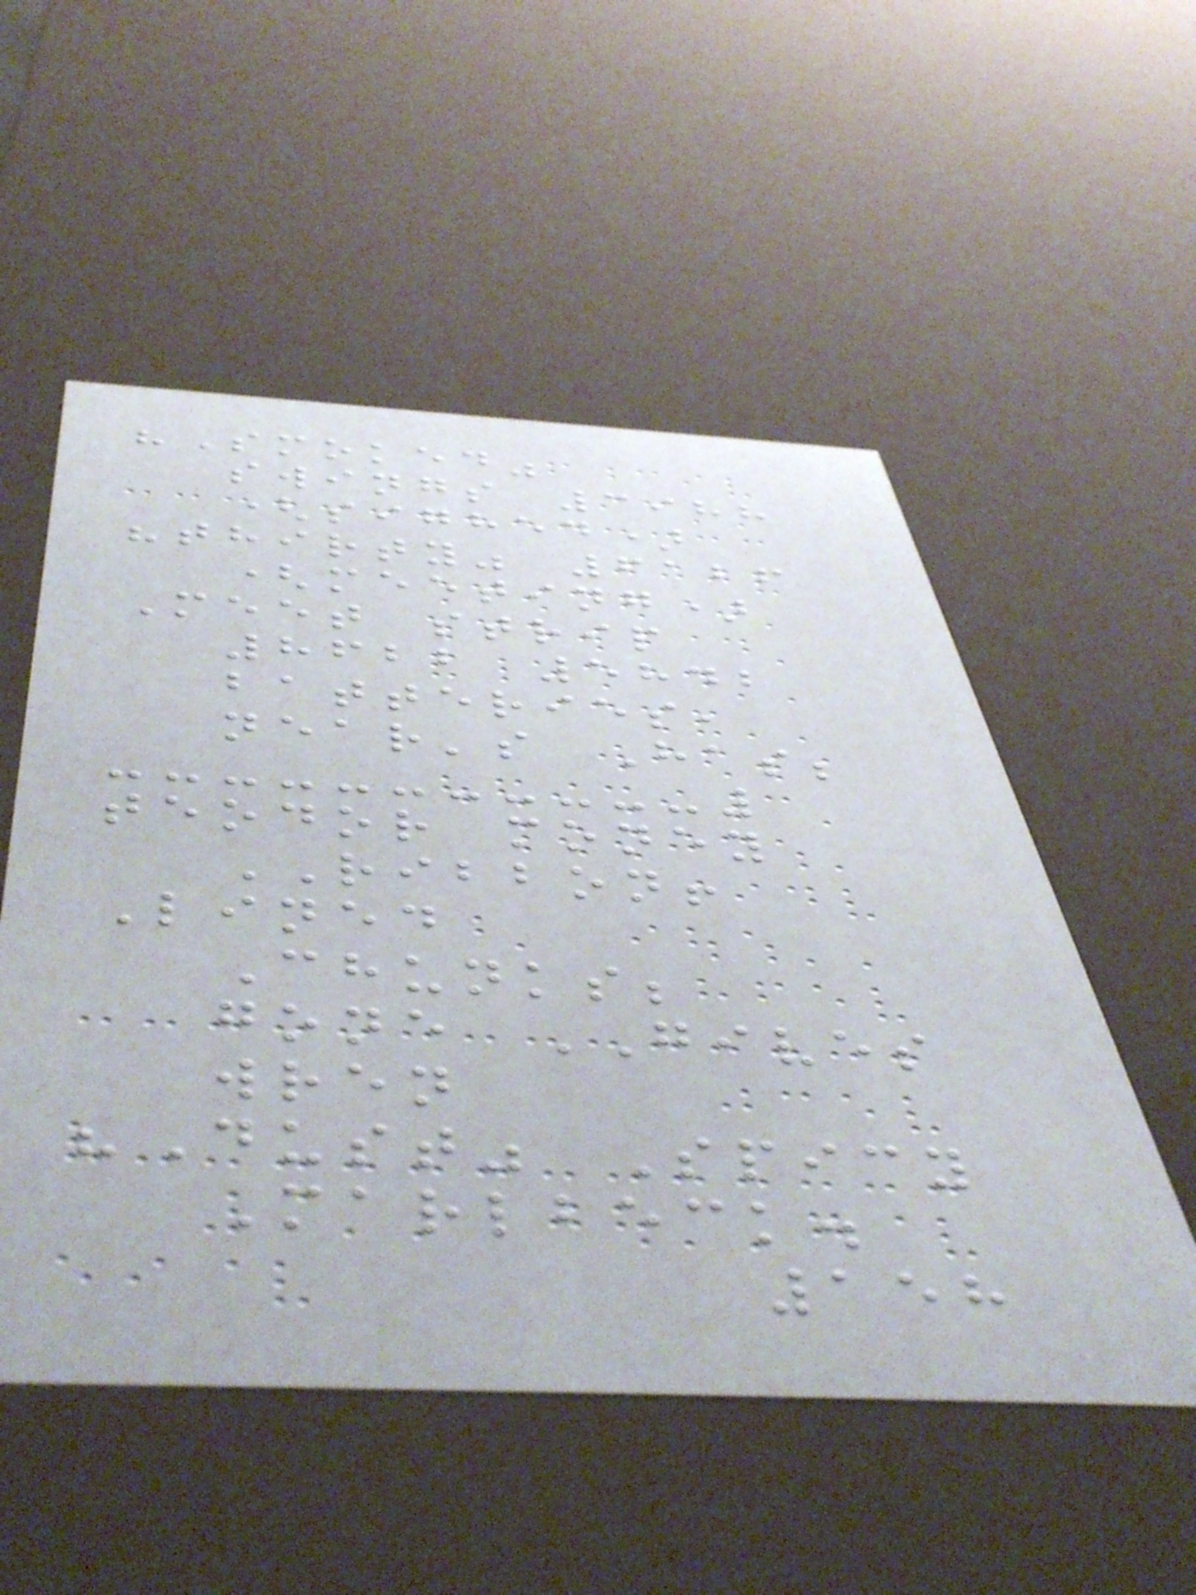"Smoked"
swings 3988
(sighed)
"thirty" 6126
(meeting)
Meet strip
8622 5842
batteries,
near's Has;
teodor money
RIBBON!
Lined
Chunks;
gone GIVES
wren
"Dust" Spicy
Marlbeck.
158
